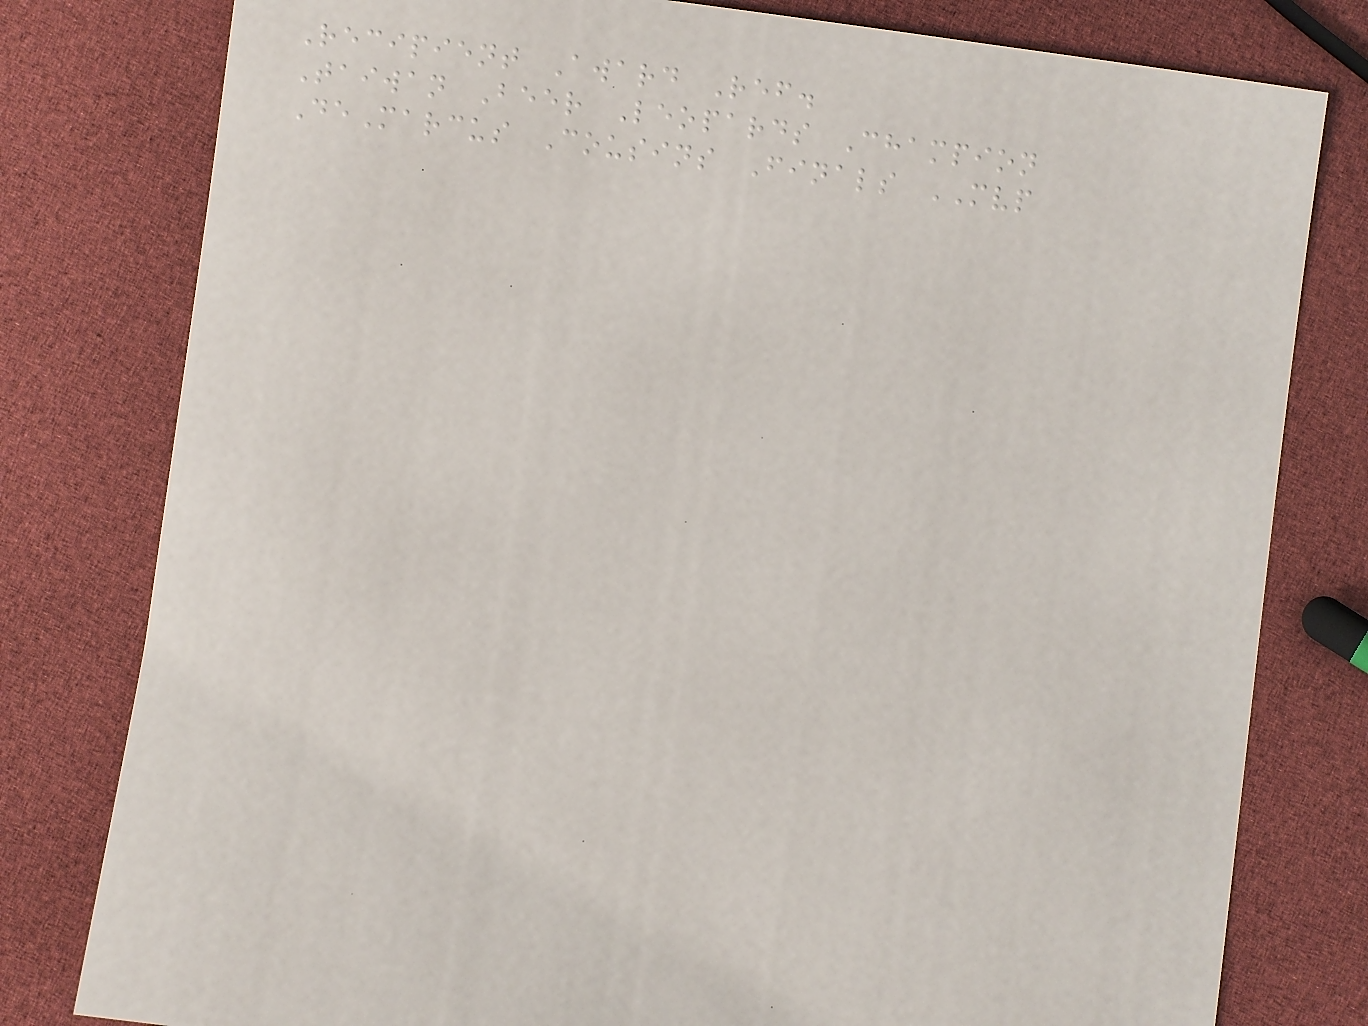Recipient Award Ref.
Taiwan Beer Leopards Champion
DeMarcus Cousins Finals MVP
